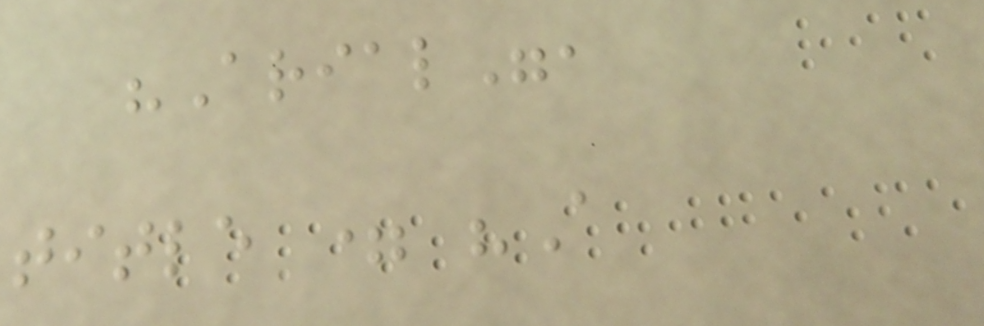"Arial",
title = "A
